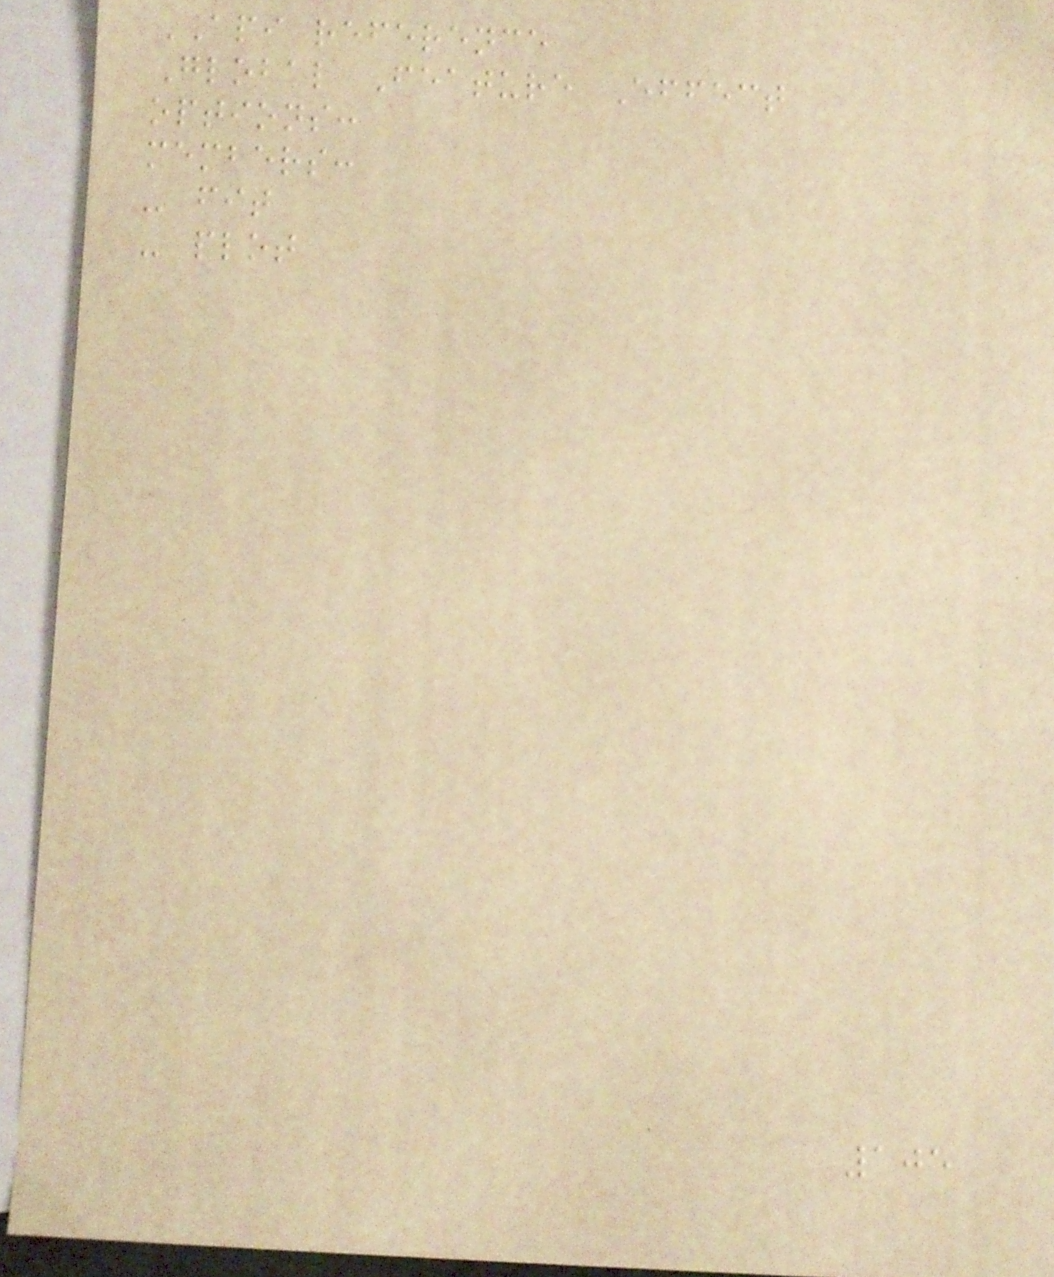API reference
Global Feature Effect
options:
members:
- fit
- plot
105
